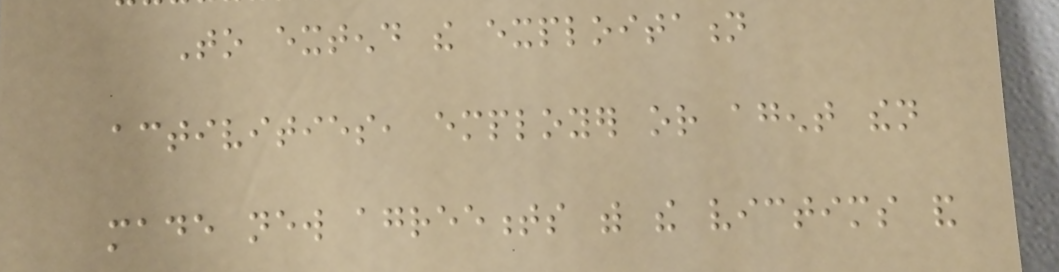To extend the exploitation
activities, employer or agent then
made new agreements with the victims and
